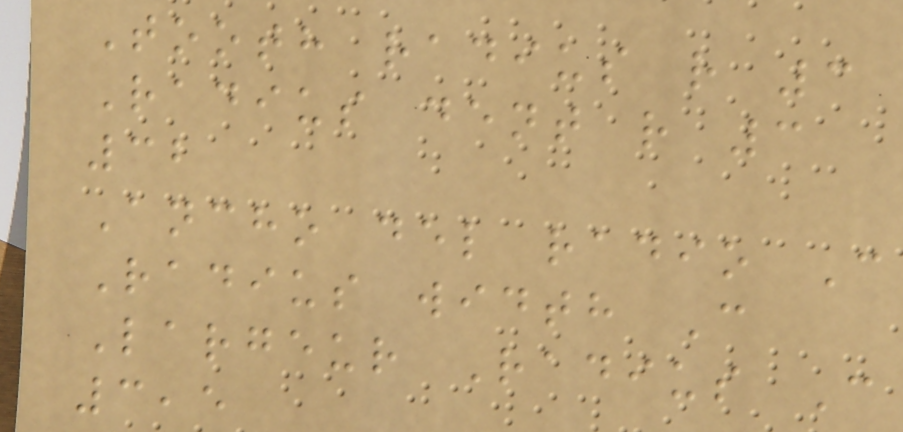Tooth radius r 3
Radius dent r 3
32
Ancho del radio C
Radius width C
Largeur Radius C
3,5
